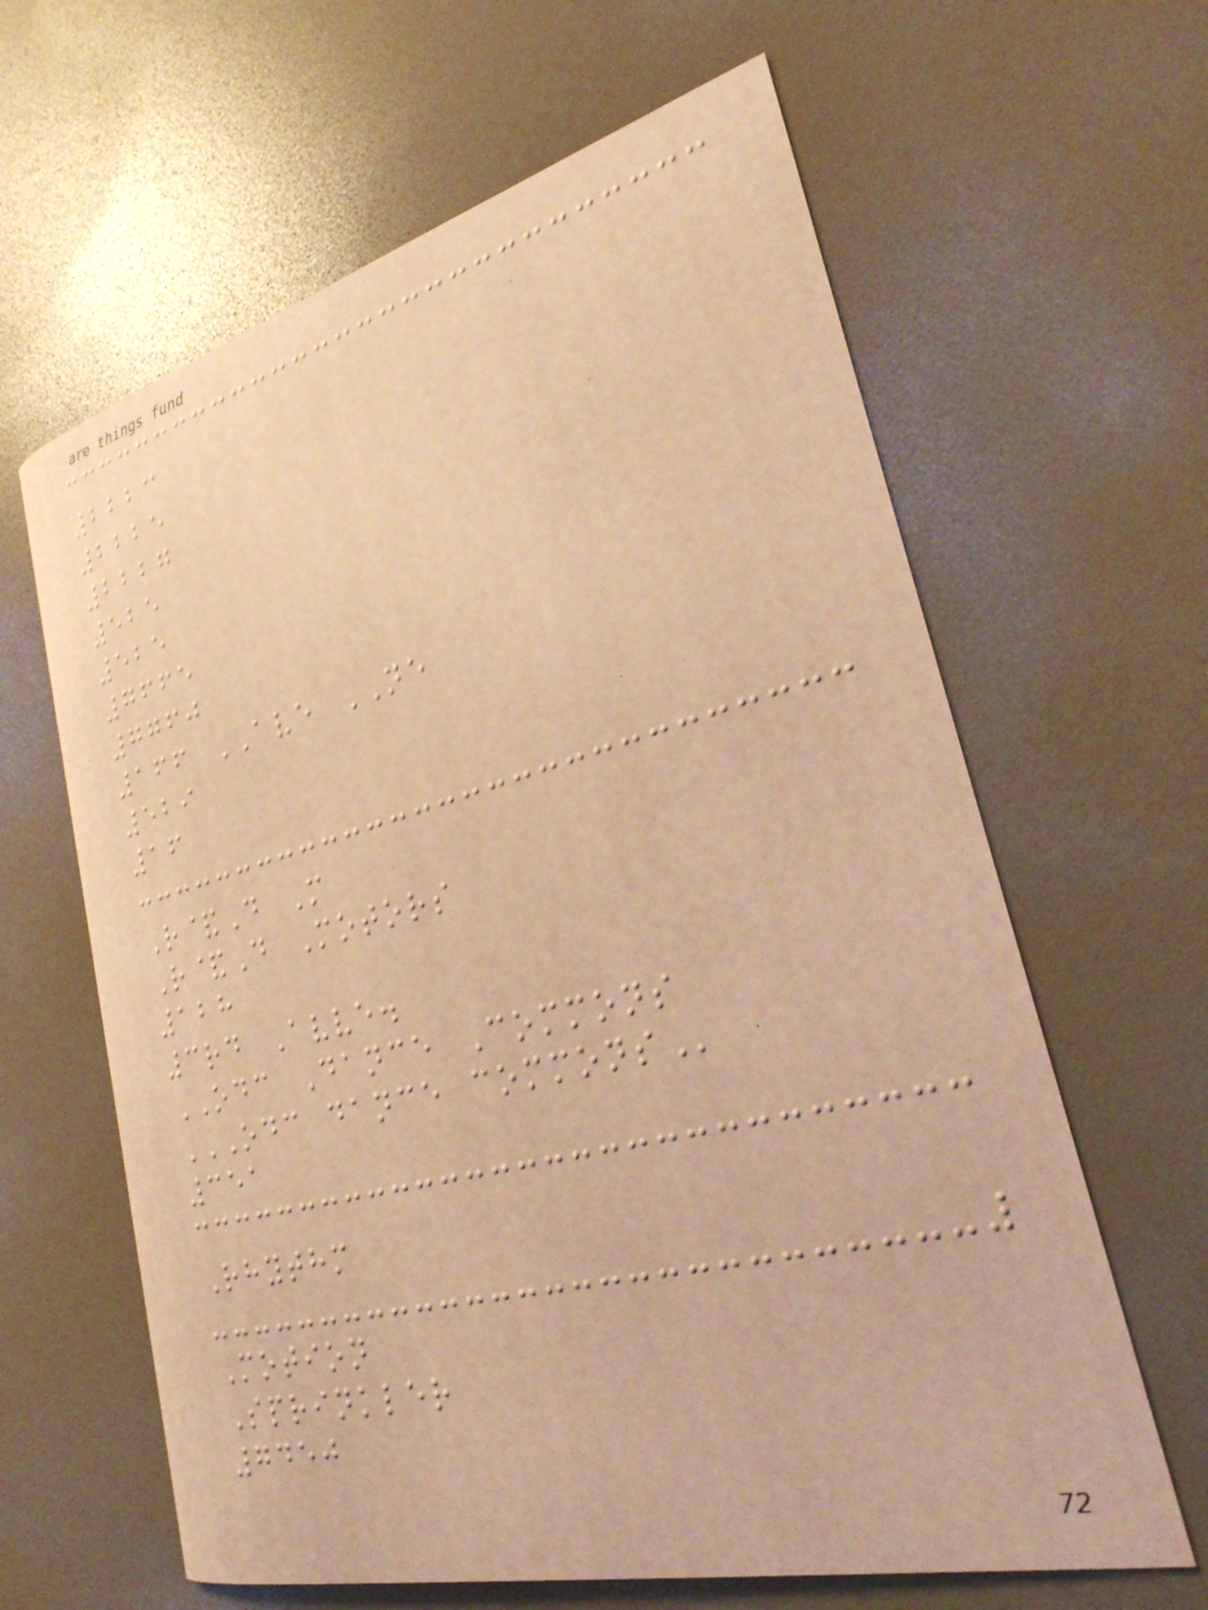2223
2225
2227
525
525
7665
7760
166 AVE NE
529
16
R&D M
R&D Motors
128
3rd Avve.
ODC Dance Commons
ODC DANCE COMMONS
351
Rhythm
Motion
Sprinkler
7450
